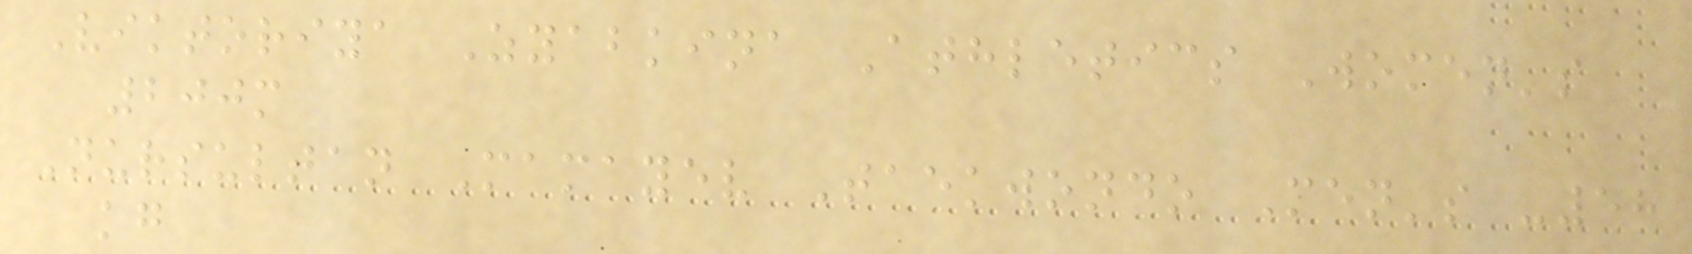Viktoriya Zyabkina Athletics Women's
200m
Nursultan Mamayev Taekwondo Men's -58
kg
